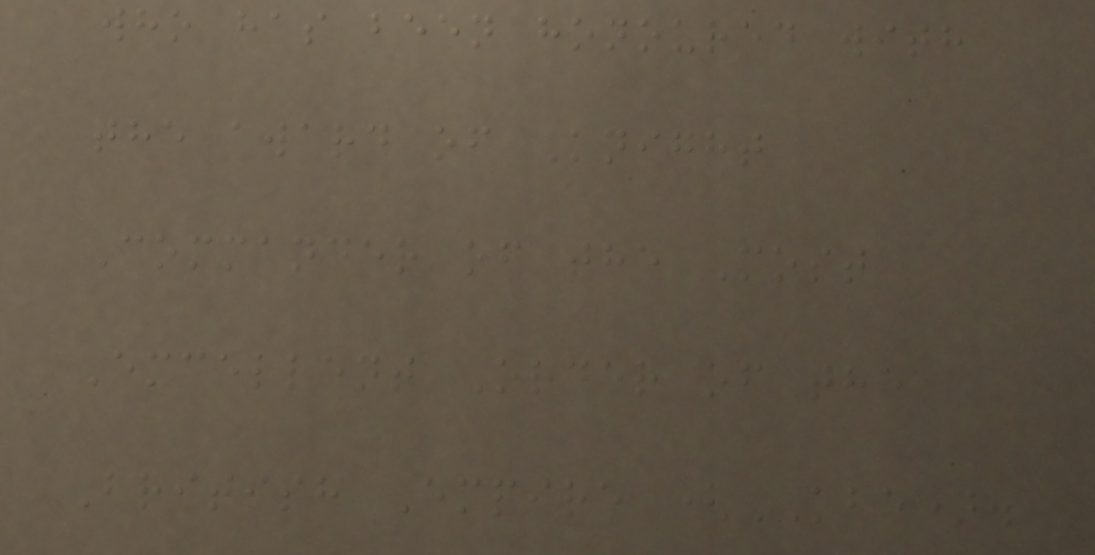who has been honoured with
the award of Knight
Commander of the Most
Excellent Order of the
British Empire (KBE).
